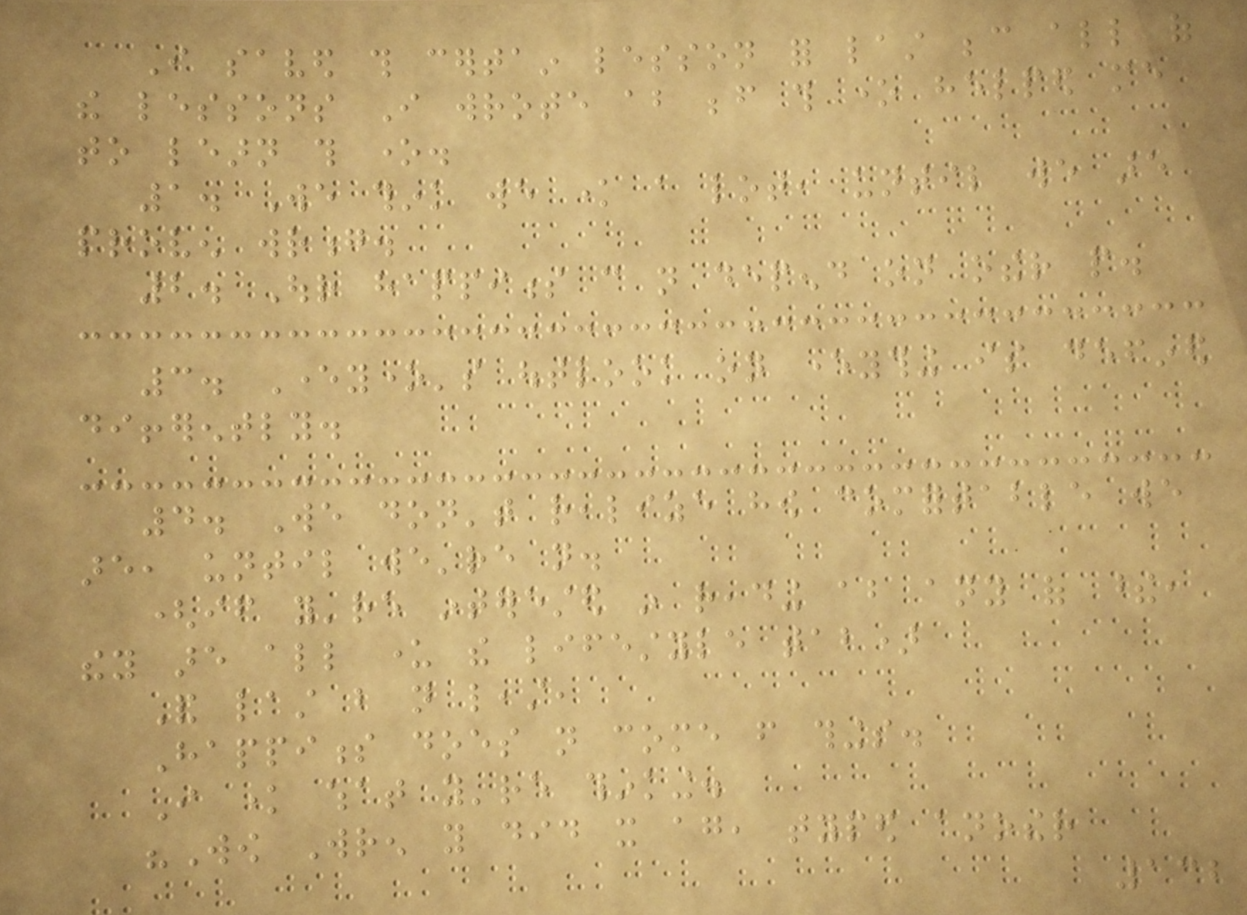I saved this certain lesson for last because all of
the lessons I wrote about before this one helped me
to learn this one.
1. We think we know a lot, until we are
proven wrong.
2. Our happiness can not depend on other people.
3. Everyone's outlook on everything is defined
differently.
4. We don't realize how comfortable we
are, until we're not.
(if you're interested in reading about any of these,
they are all under the lifestyle tab)
And last but not least,
Happiness does not come from things.
I know what you're thinking.
"Wow Wren you did it again, typed another
132
